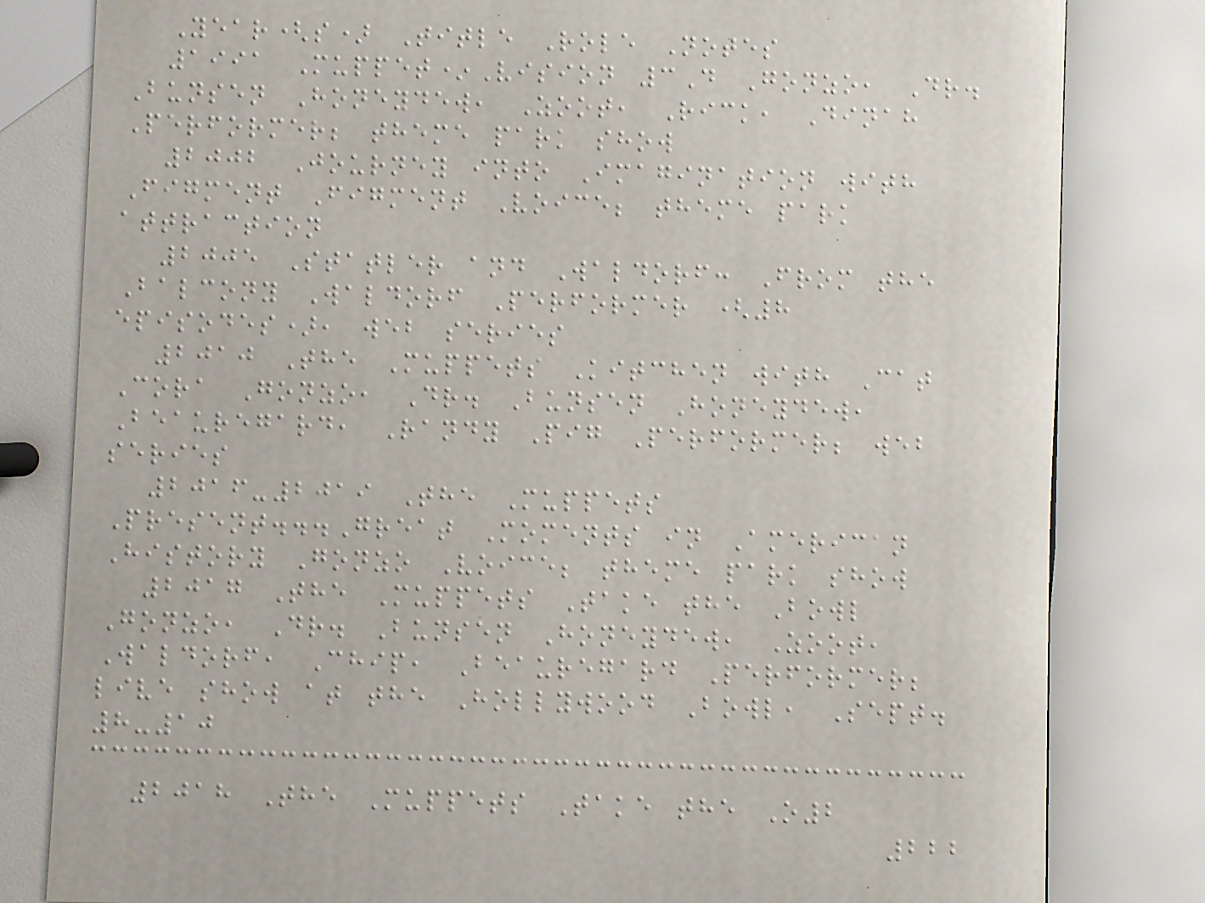Year(s) Title Role Notes
1991 Muppet*Vision 3D Gonzo, Dr.
Bunsen Honeydew, Zoot, Rick, Dinah
Performer; theme park show
2002 Journey into Imagination with
Figment Figment Voice; theme park
attraction
2005 Statler and Waldorf: From the
Balcony Waldorf Performer (8
episodes), web series
2010 The Muppets Kitchen with Cat
Cora Gonzo, Dr. Bunsen Honeydew,
Beauregard, Randy Pig Performer; web
series
2016-2019 The Muppets
Present...Great Moments in American
History Gonzo Voice; theme park show
2017 The Muppets Take the Bowl
Gonzo, Dr. Bunsen Honeydew, Zoot,
Waldorf, Chip, Beauregard Performer;
live show at the Hollywood Bowl, Sept.
8-10
2018 The Muppets Take the O2
222
